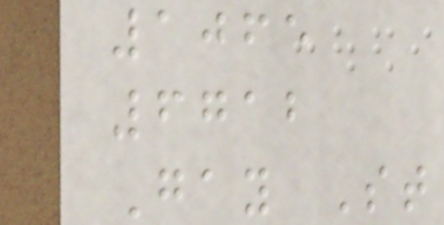1065
6712
Gay St
